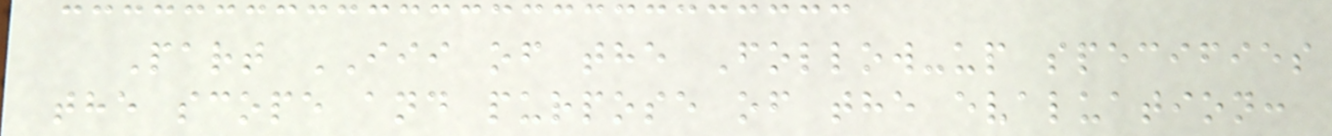Part III of the Follow-up specifies
the scope and purpose of the evaluation:
